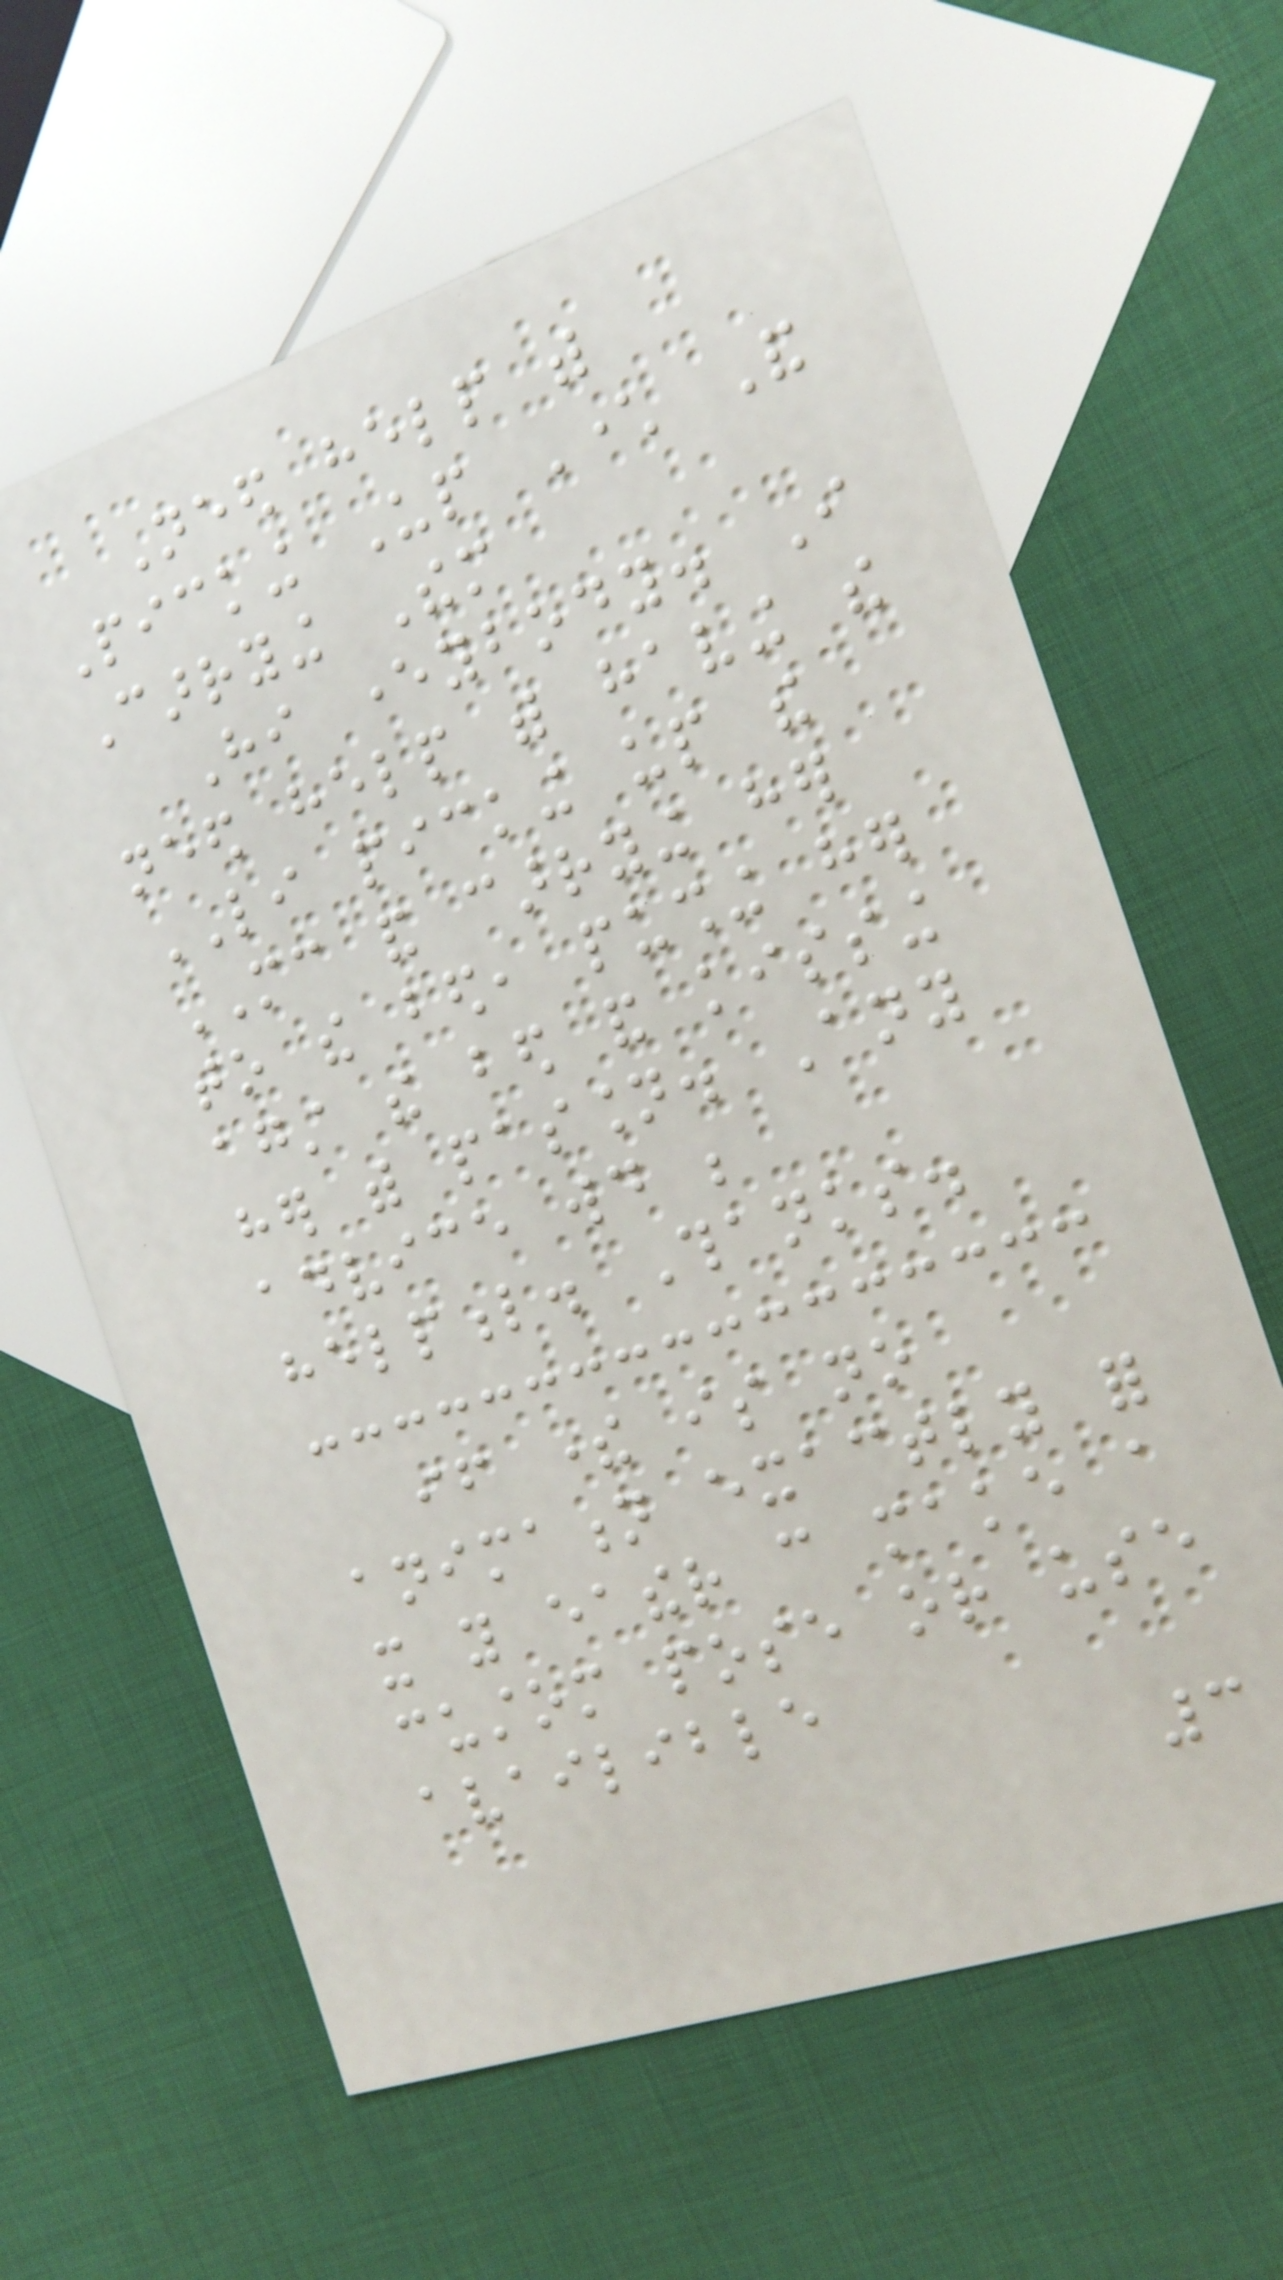Need help with
Picking Up Character And
Carrying Them
Hi everybody. I
need help with having the
LI picking up the
MC and carrying her
to the bed, pushing her
against the bed and kissing
her with passion. Any
advice would be
helpful. Thanks.
if there is no
animation exactly for
it you eather can make a
custom pose or use
availible
3
